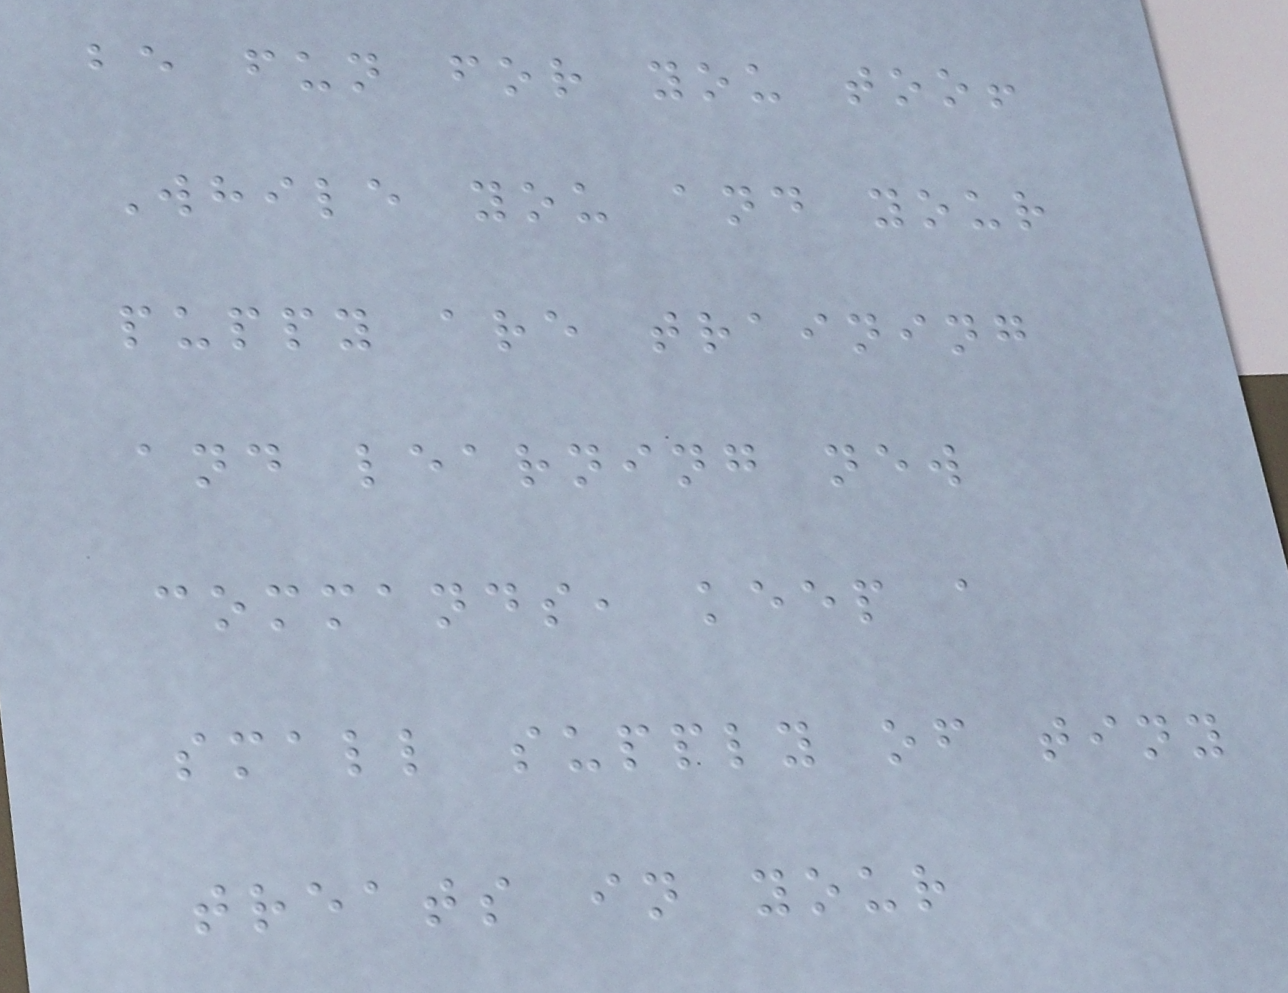be fun for you too!
While you and your
puppy are training
and learning new
commands, keep a
small supply of tiny
treats in your
